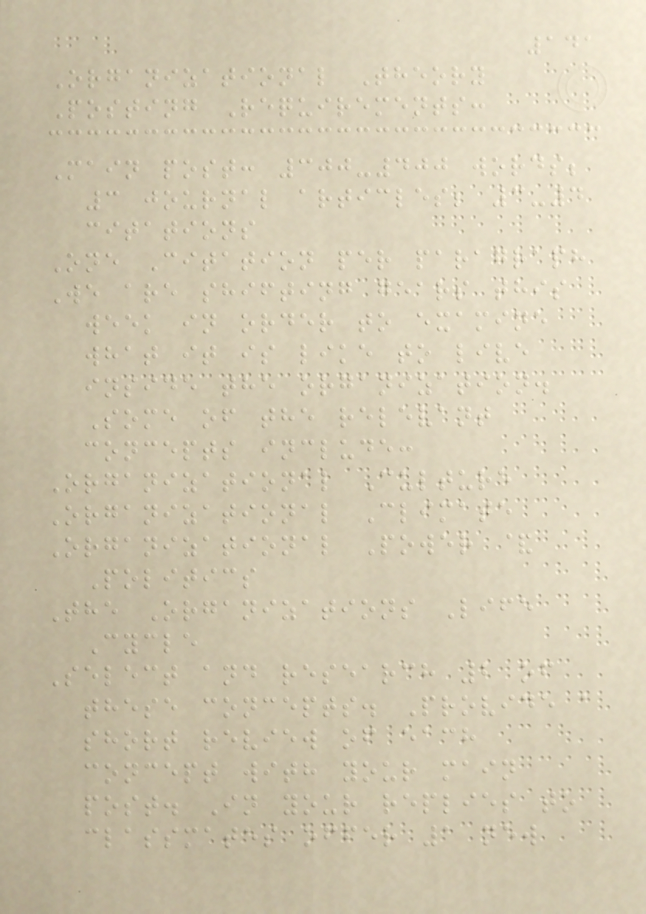141
Organizational Theory
Posting Requirements:
Main post: 300-400 words;
3 journal articles; 3-4
citations
One Citation per paragraph
We are shifting gears this
week in order to examine
what it is like to live
inside the organization.
Some of the relevant
concepts include:
Organizational Culture
Organizational Climate
Organizational Power &
Politics
The Organizations Life
Cycle
Select and research 2 of
these concepts. Provide a
short review of each
concept with your main
post. In your replies to
classmates offer 1 new
